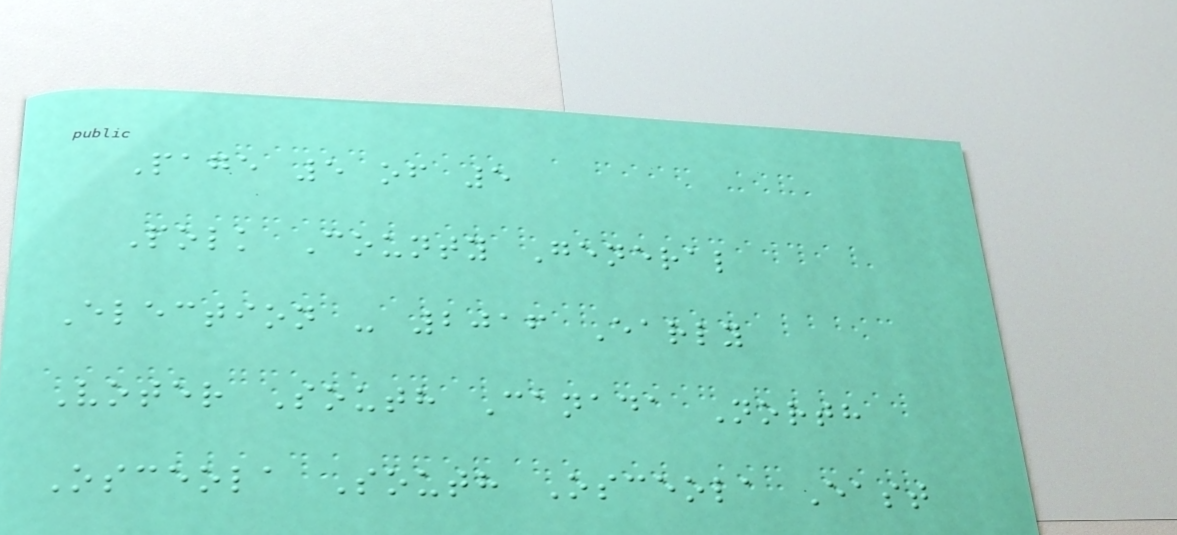Page 5 of 5
Polk County General
Election - 2016 Early
Voter South Canada North
Osceola South Osceola East
